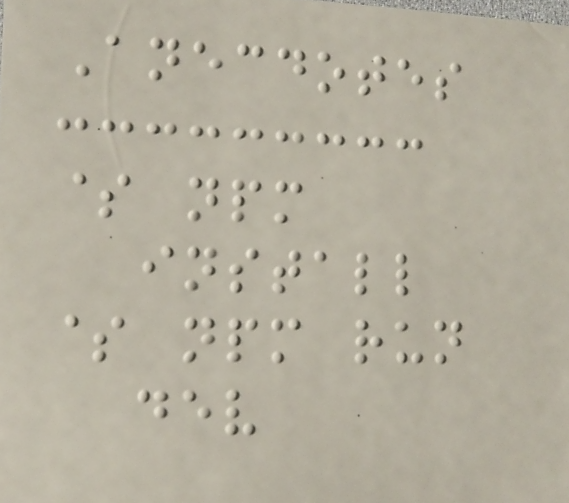Anecdotes
$ npm
install
$ npm run
dev
